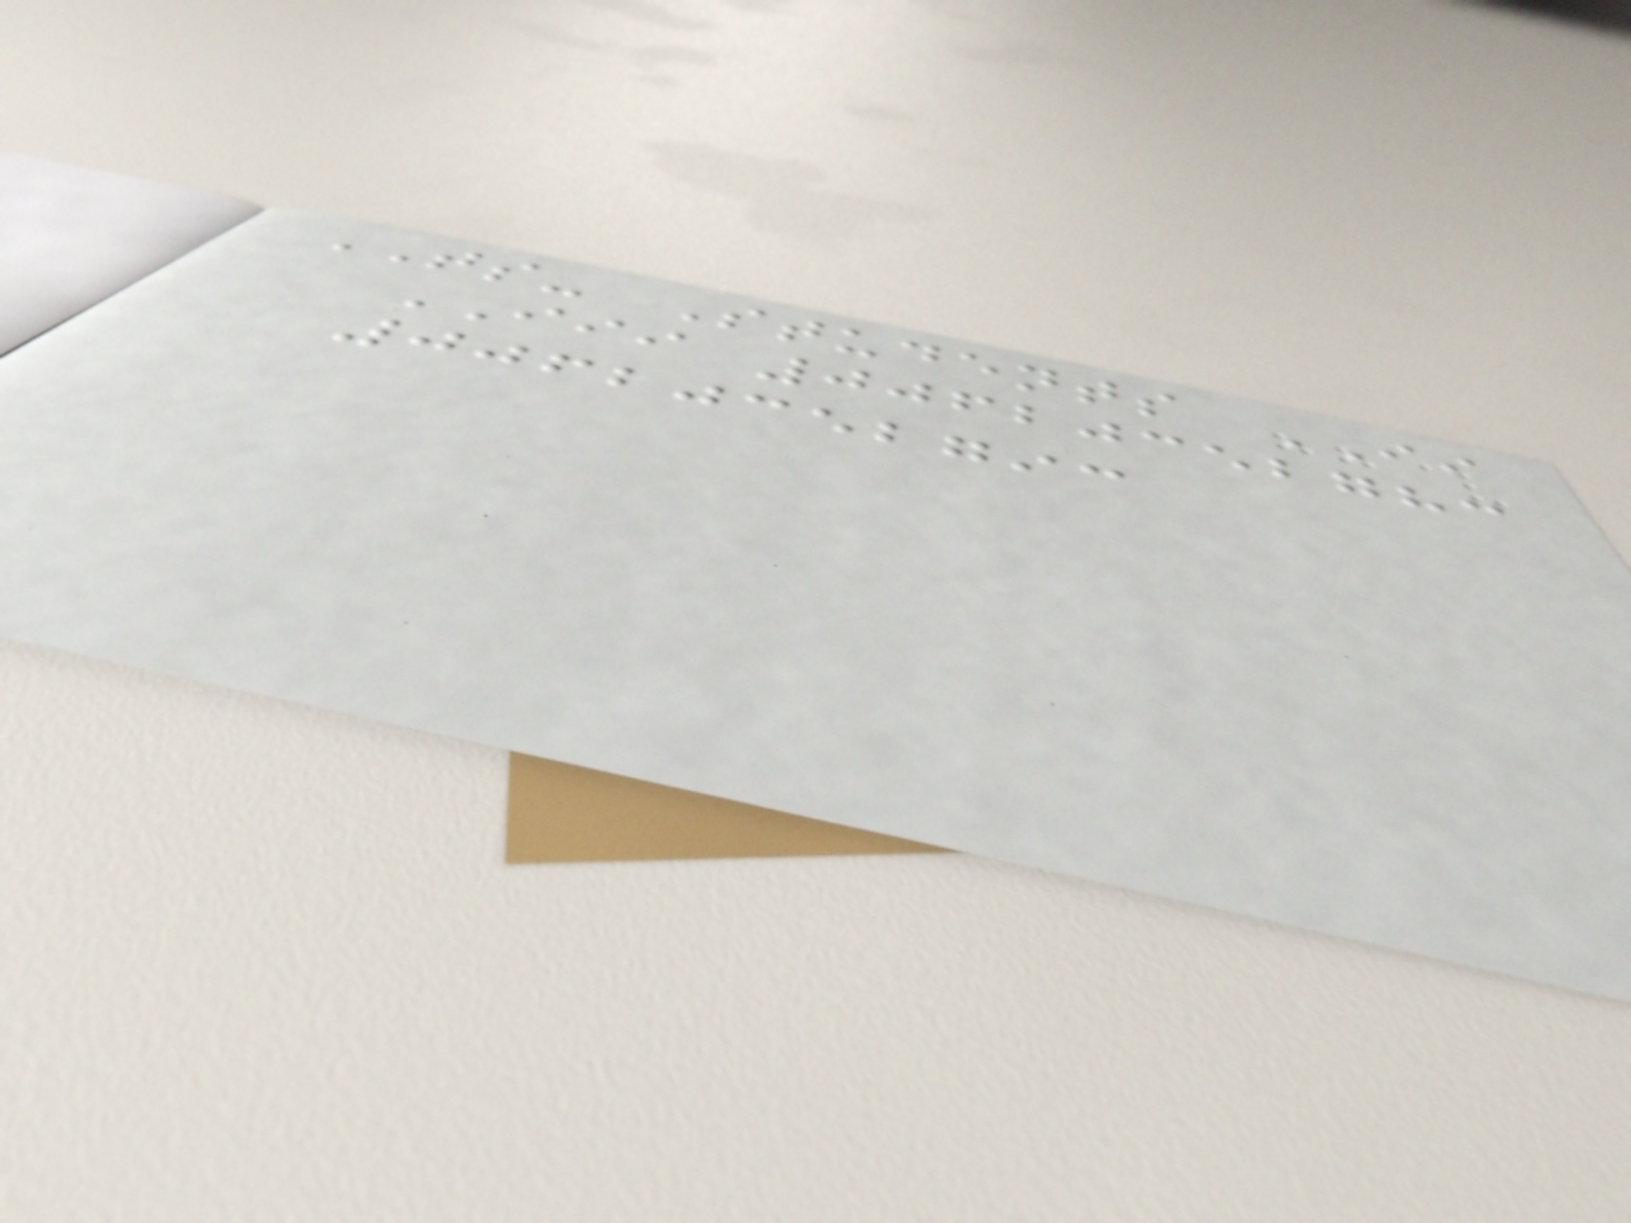TS- Students II
III 00620352783
00620352793
